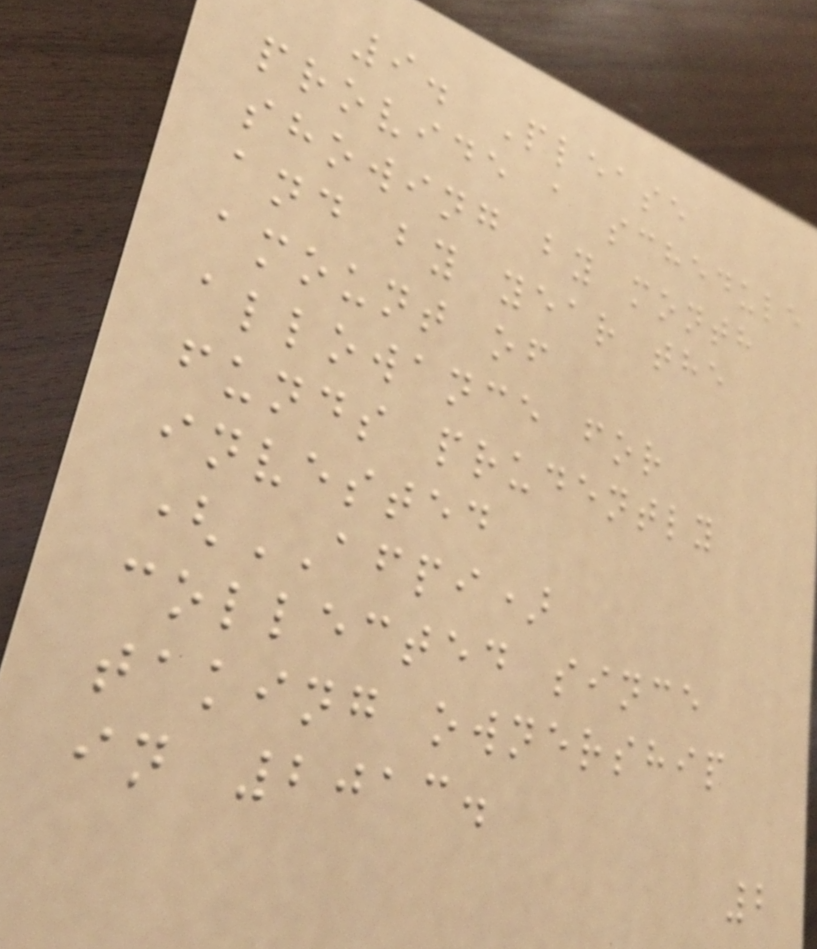9. Please
provide a schedule
showing by month
and by year the
amount of
allowance for
funds prudently
invested
(AFPI)
collected since
taking ownership
in 2013.
2
